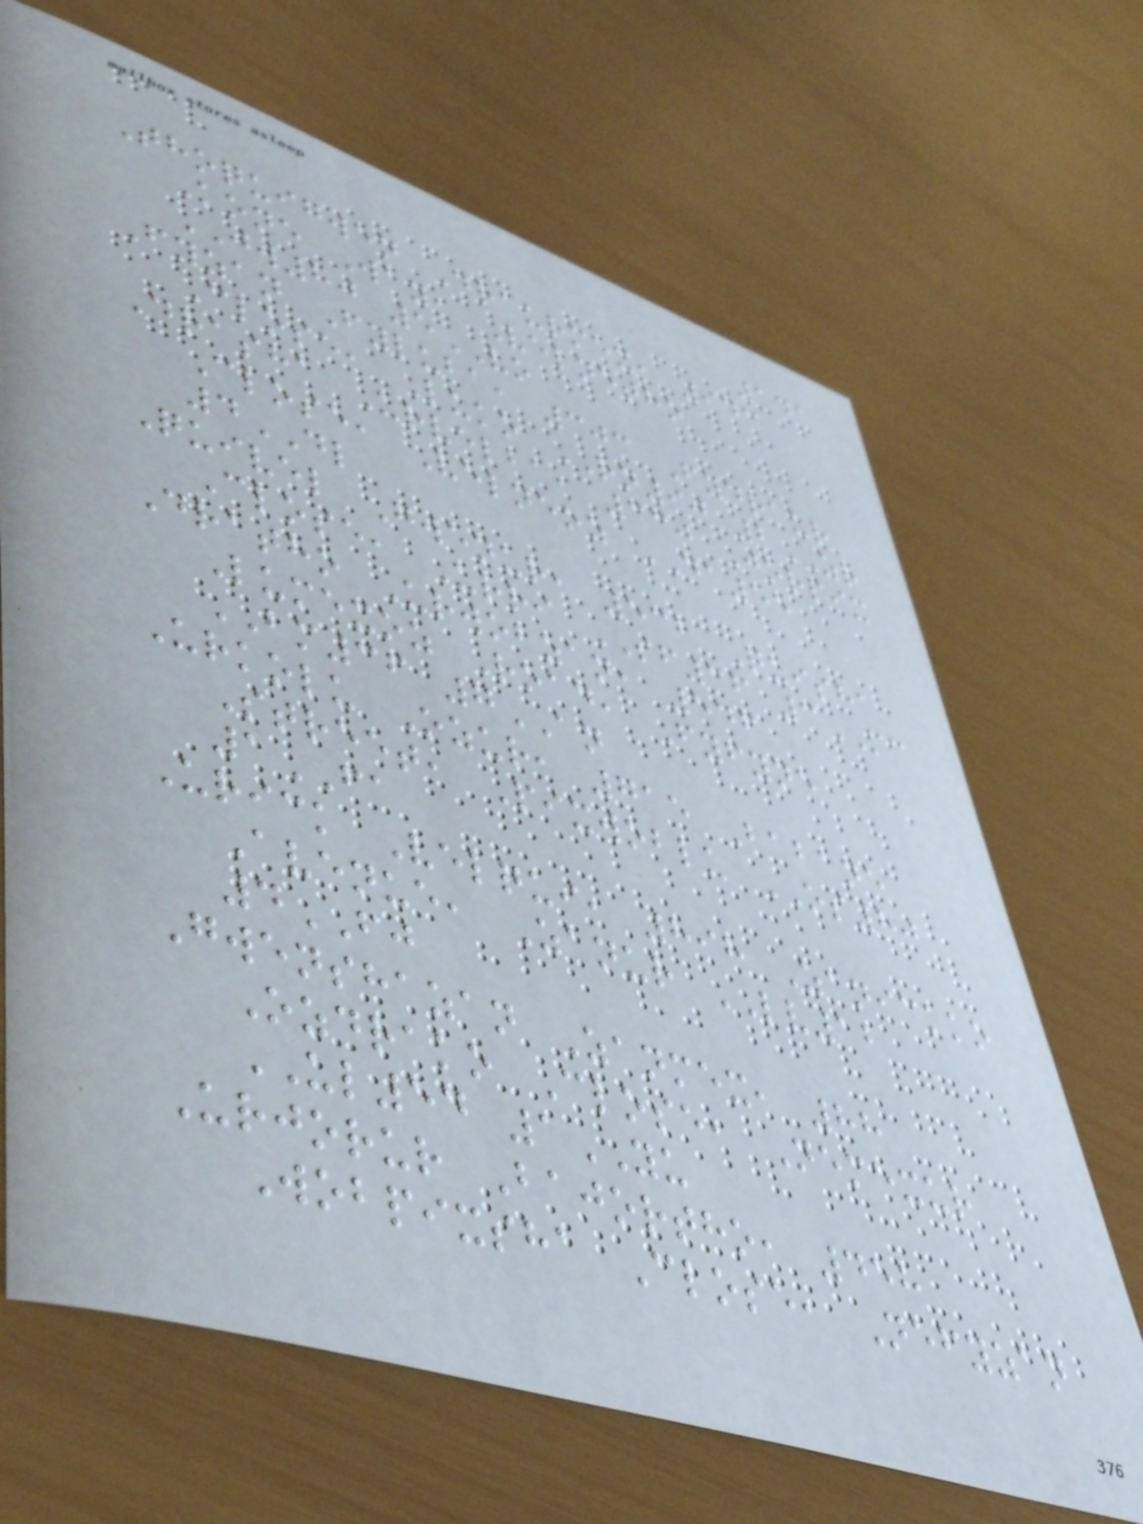141
Thoquigwen Draurmex, 943
Kone Way, Velnetho
JW80 5VO
Fyzan Fyluba, 303 Fydraur
Close, Luko RN90 2ZR
Drasha Urvelba, 330 Jorpix
Close, Velneoz DA55
4DL
Quivel Gwenur, 532 Quisha
Close, Urri SF36 3MC
Dratho Urwobzan, 546
Lumexoz Road, Fyfyne
BM36 7AN
Urkolu Ozur, 715 Babane
Street, Pixwoblu OS80
1FA
Urick Velqui, 898 Zanickko
Avenue, Zanur LV12
4FJ
Gwenshazan Zanmex, 88
Ozdrako Close, Nemexur
UL54 1YU
Urjorur Bajortho, 458
Wobpixsha Close, Nefyzan
